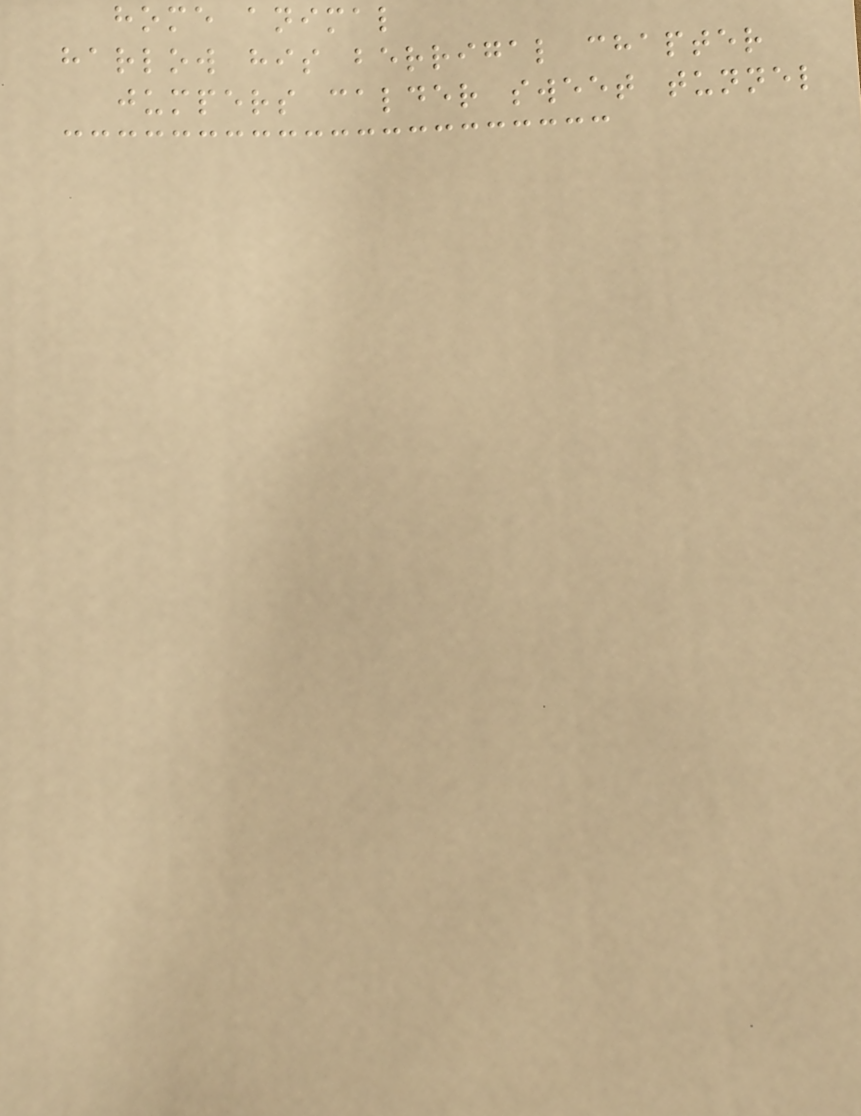home animal
harlow his berrigal chapter
jumpers calder sweet tunnel
